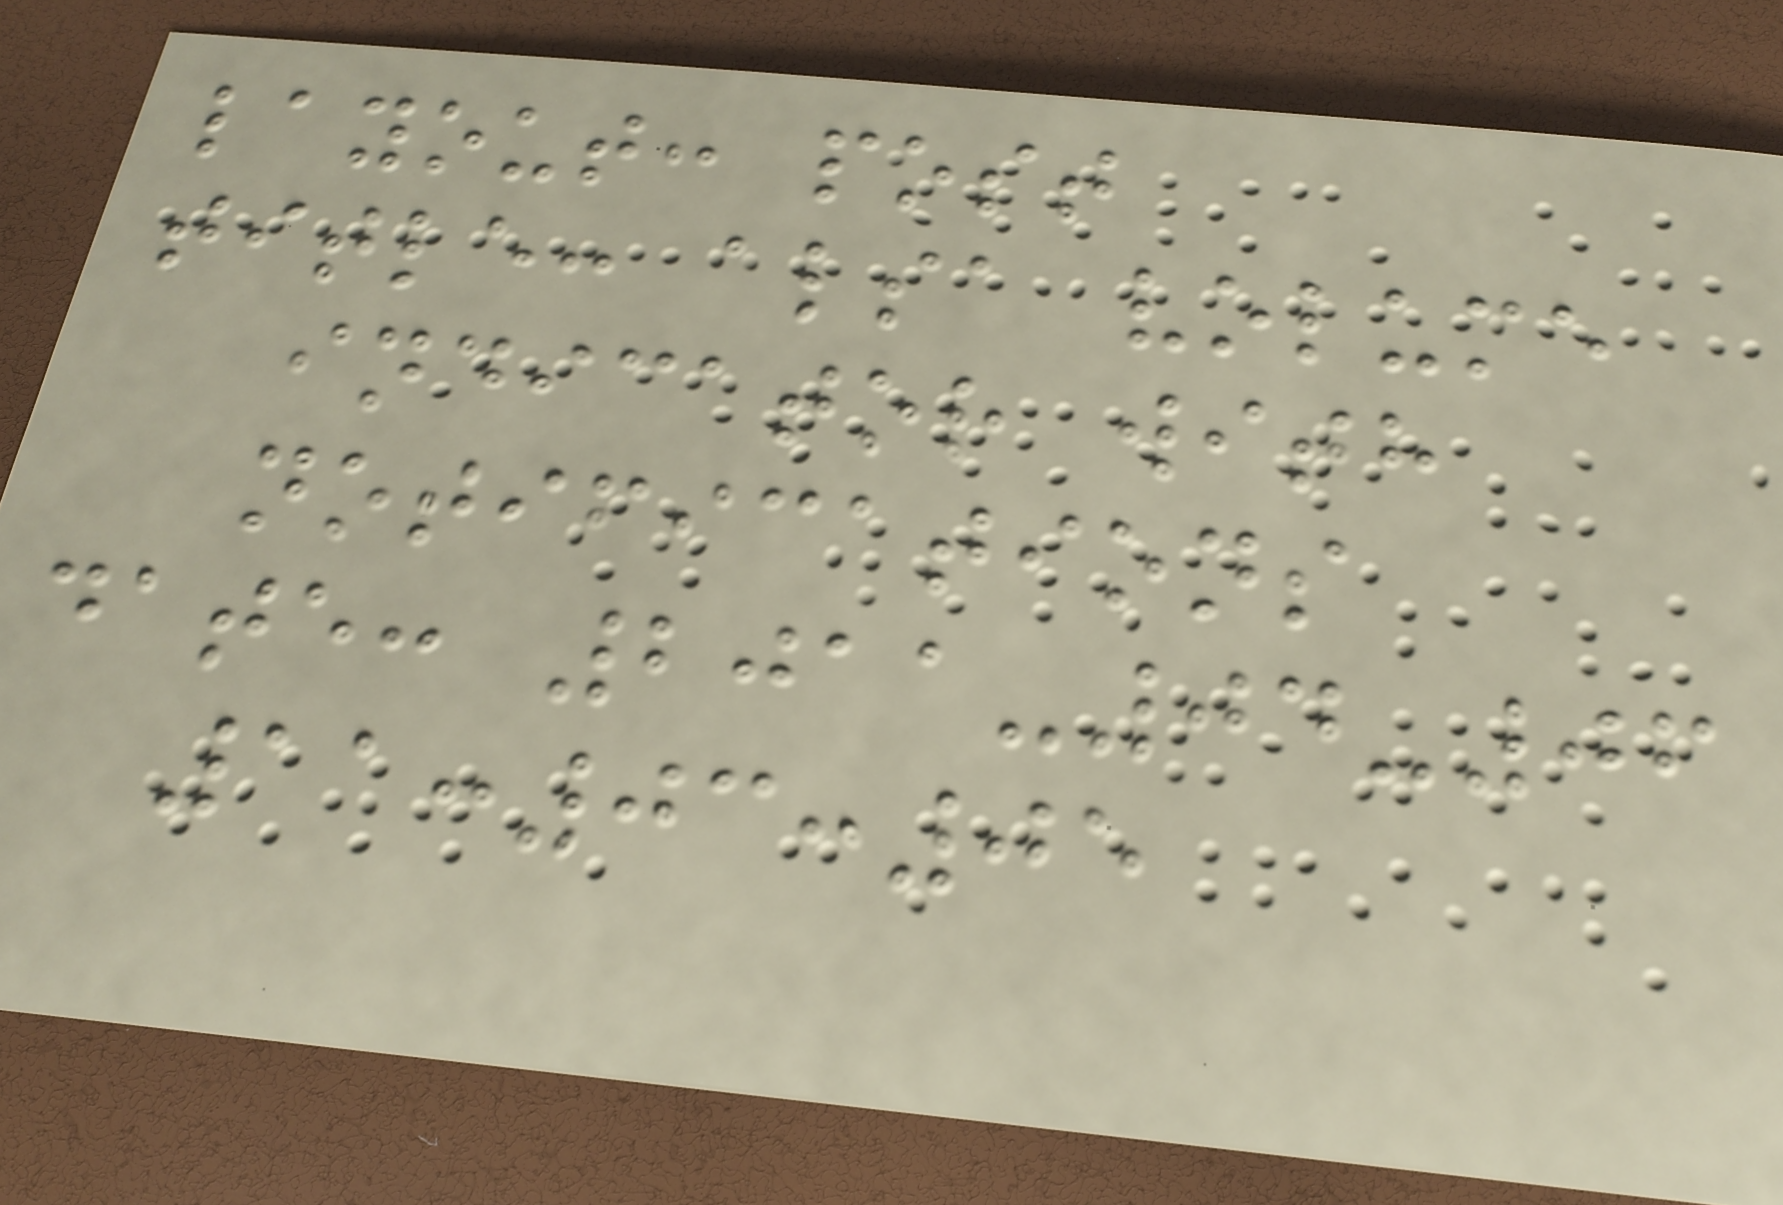layout: post
title: alsa volume
indicator with
notifications
date: 2011-04-06
11:03:05
